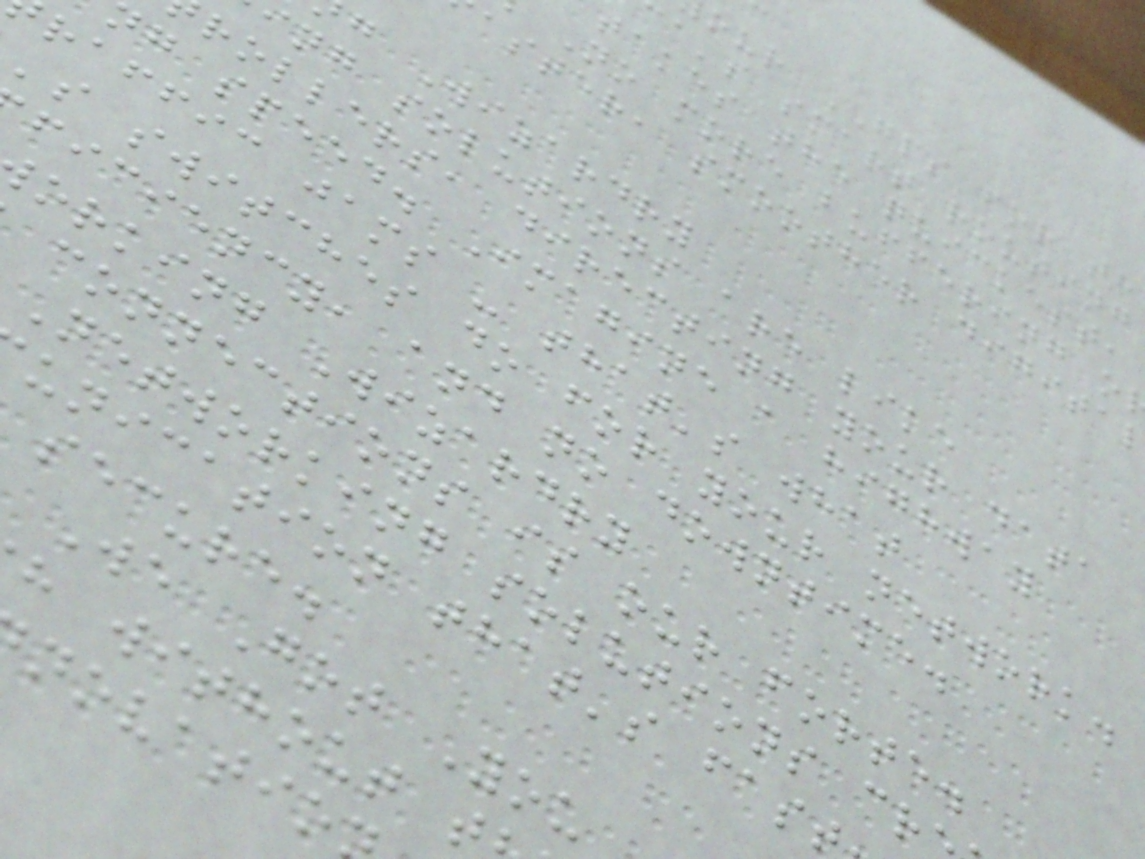our GPS for th
a's smart routing
takes the quickest,
No more buffering o
aster, smoother digita
g Wizardry
ing solutions are like
rollers, directing your data
ng speed. Imagine a highway
raffic jams - that's what
's switches do for your network.
ficiency, and no downtime.
orking Wizardry
connections is our forte.
Networking solutions cr
unication that's fast
secure.
We Got You
h without t
